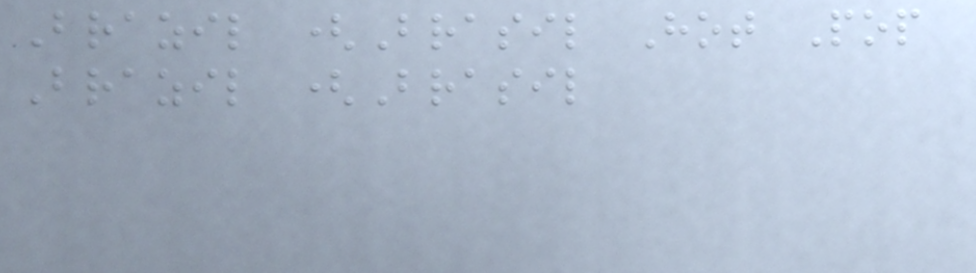Brazil (Brasil Hot Pop
Brazil (Brasil
